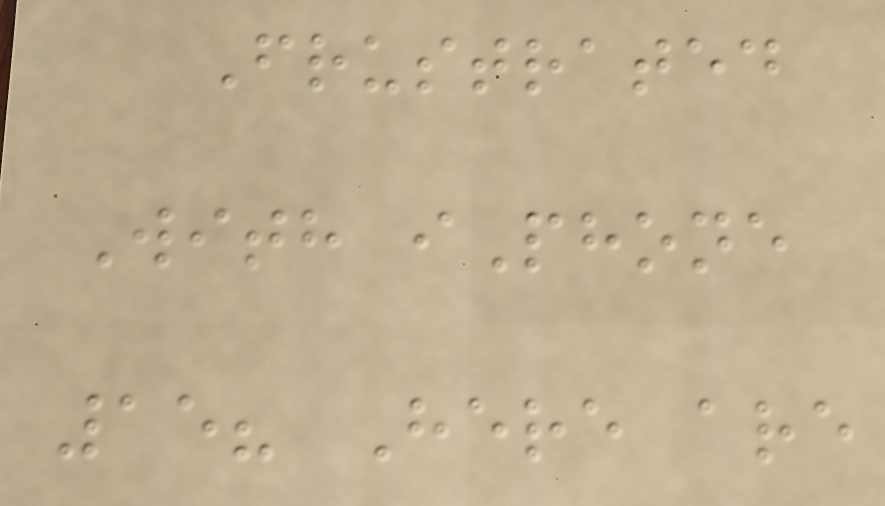Frustrated
With iPhone
15? Here are
